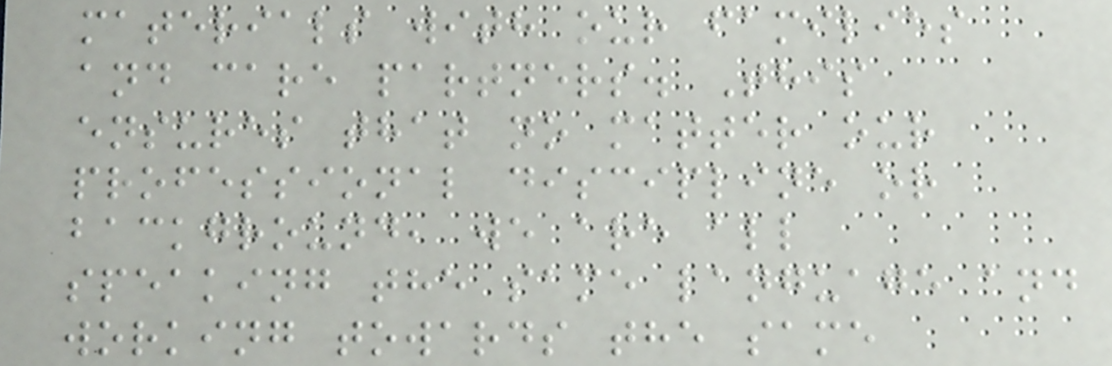materials with our families
and care partners. This
ensures that no matter our
professional discipline or
background, we are all
speaking the same language and
working towards the same
